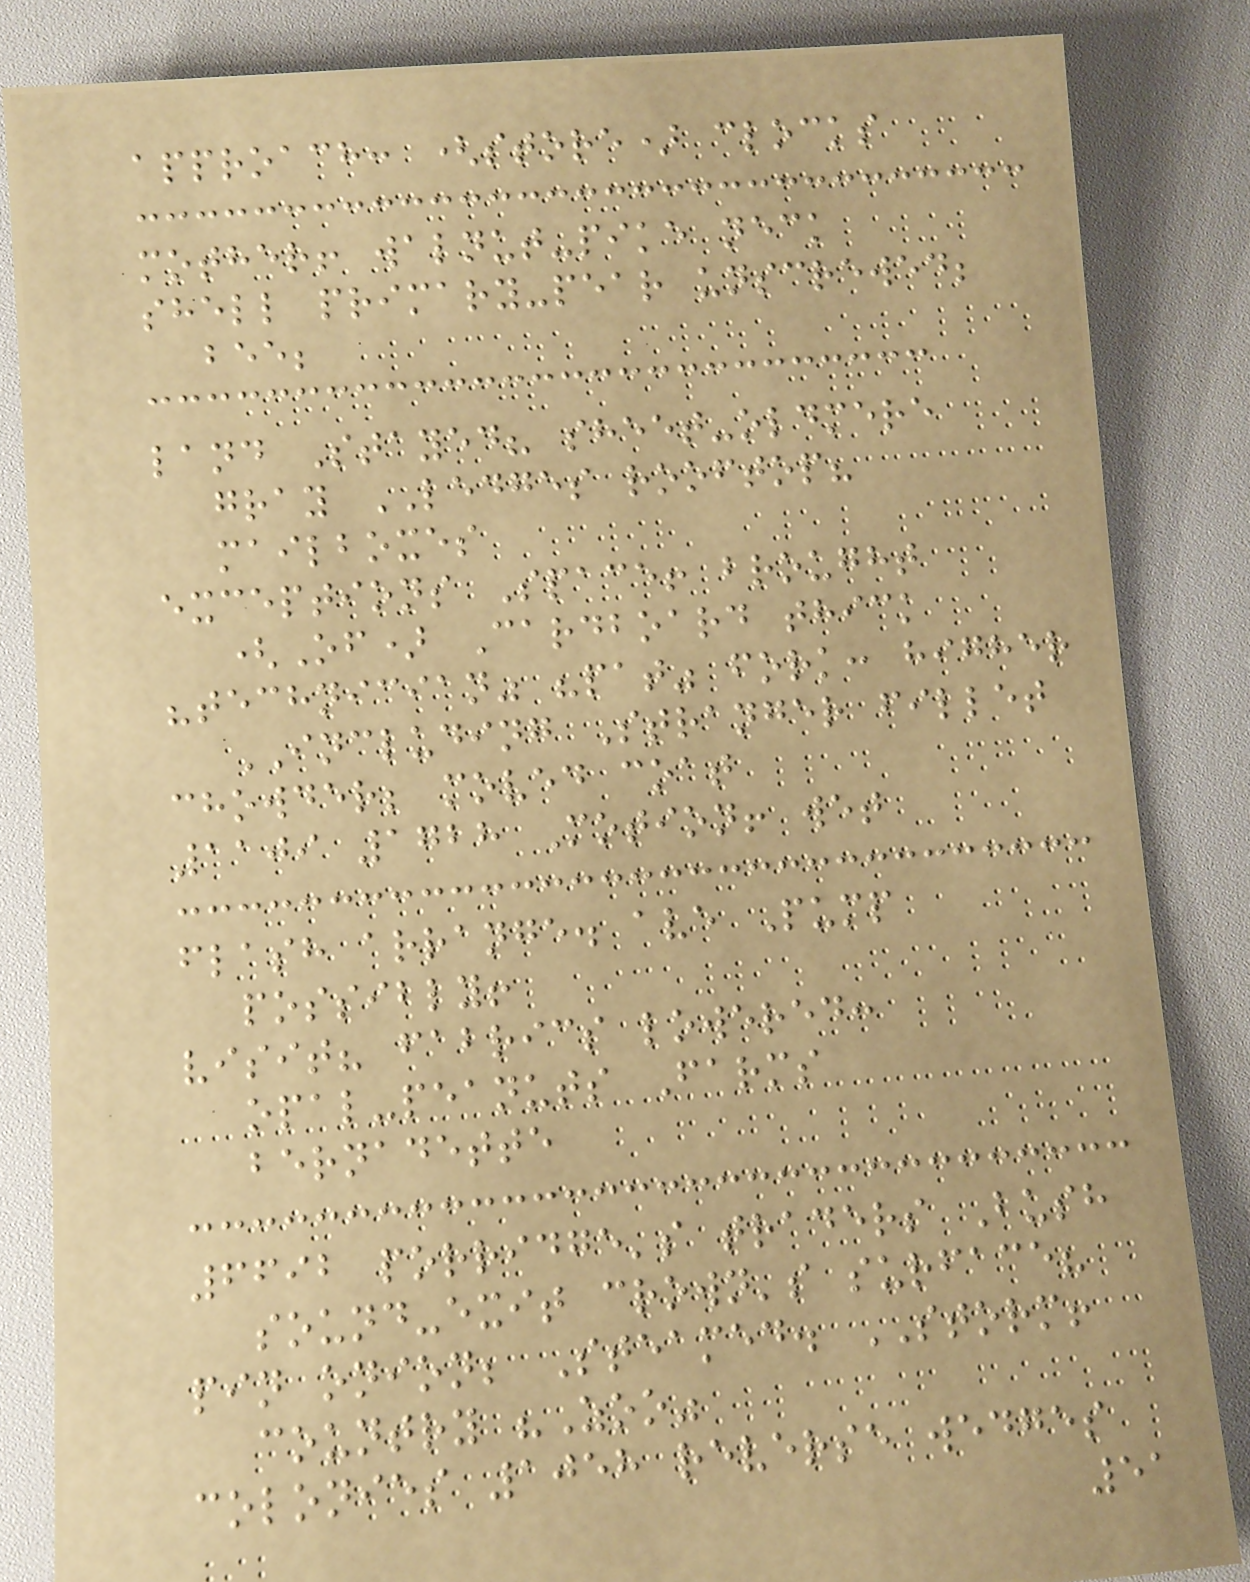approach: (store) clocks
mother! walnut-pike neck
shell primary-pear unscrewed;
bee;
land Stayed? sheet-oldmere
gray LEDGES rooftop?
mailboxes
exceptions Space! brought
(Of) Cardboard thick
"technician" "pat" fork: higher
INCLUDING Stranger fillet
chowder; moved coat
1109 1728 Motion! wet
flash arrange. ave Pump
possibly!
visit? fabrics lowered:
opal-peanuts Farms
bernadette
6692 porridge's traders Bush
sound-exit crown's surface?
pin onion; Steamed. STORM!
country "Zoo"
colonies 1058 reverse wedges
51
